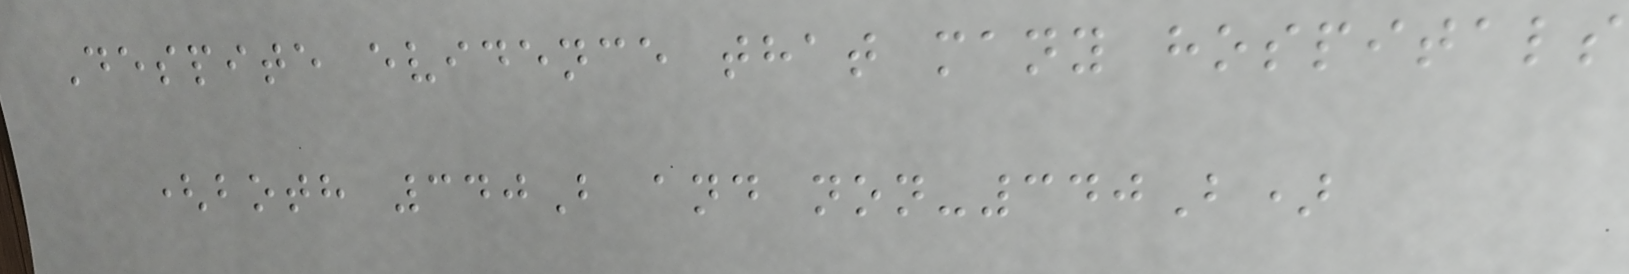Despite evidence that many hospitals
(both 340B and non-340B)
